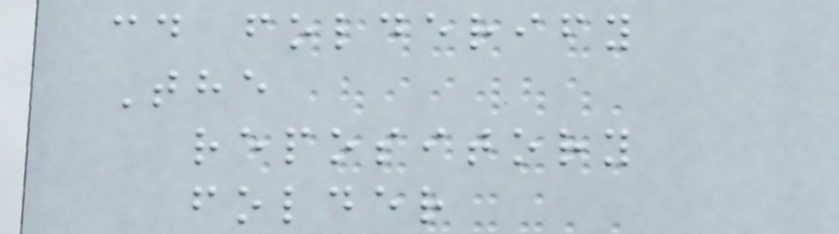cd folderify
The
repository
folder
